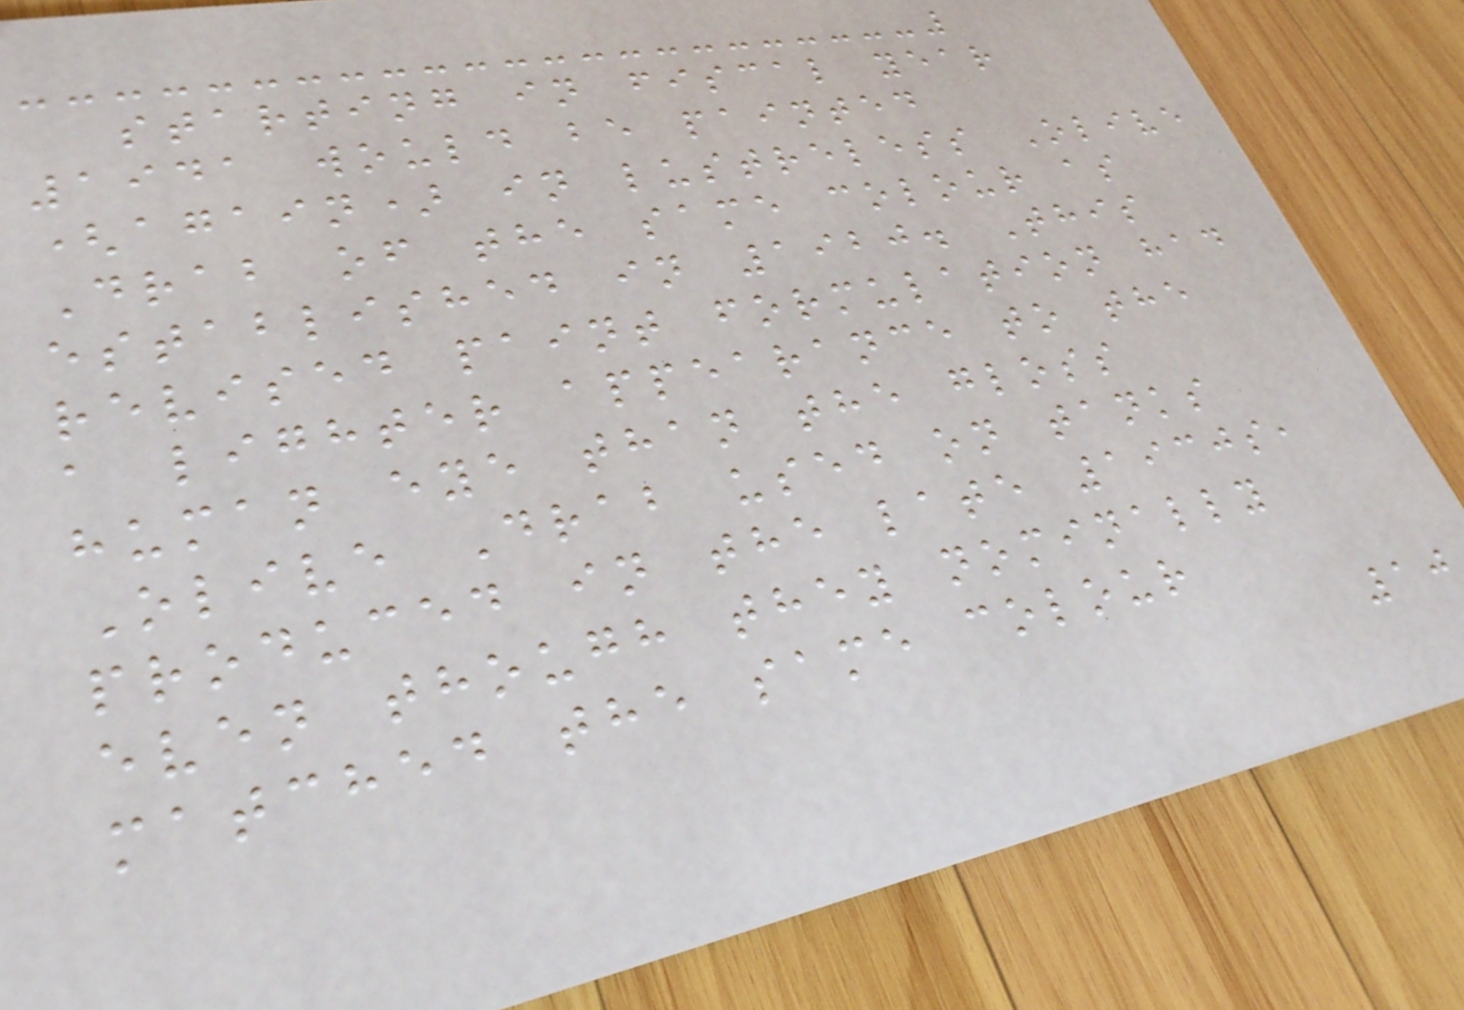starting in fiscal year
1941 would be painted
(again) in lustreless Olive
Drab of the same colour as
established in 1920. This
revised paint formulation had
a lighter appearance to the
human eye than the gloss
Olive Drab used on tanks
produced in the late 1930s,
even though they nominally
matched the same colour
10
